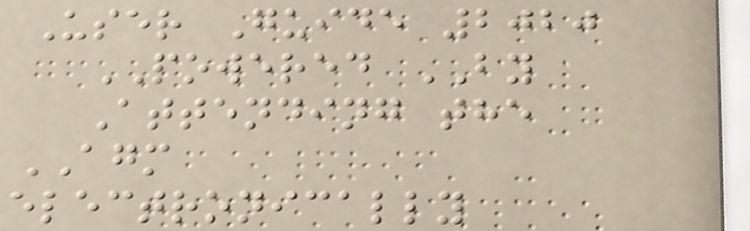User Guide 2020
POWERED BY
Attending the
AGM
electronically
